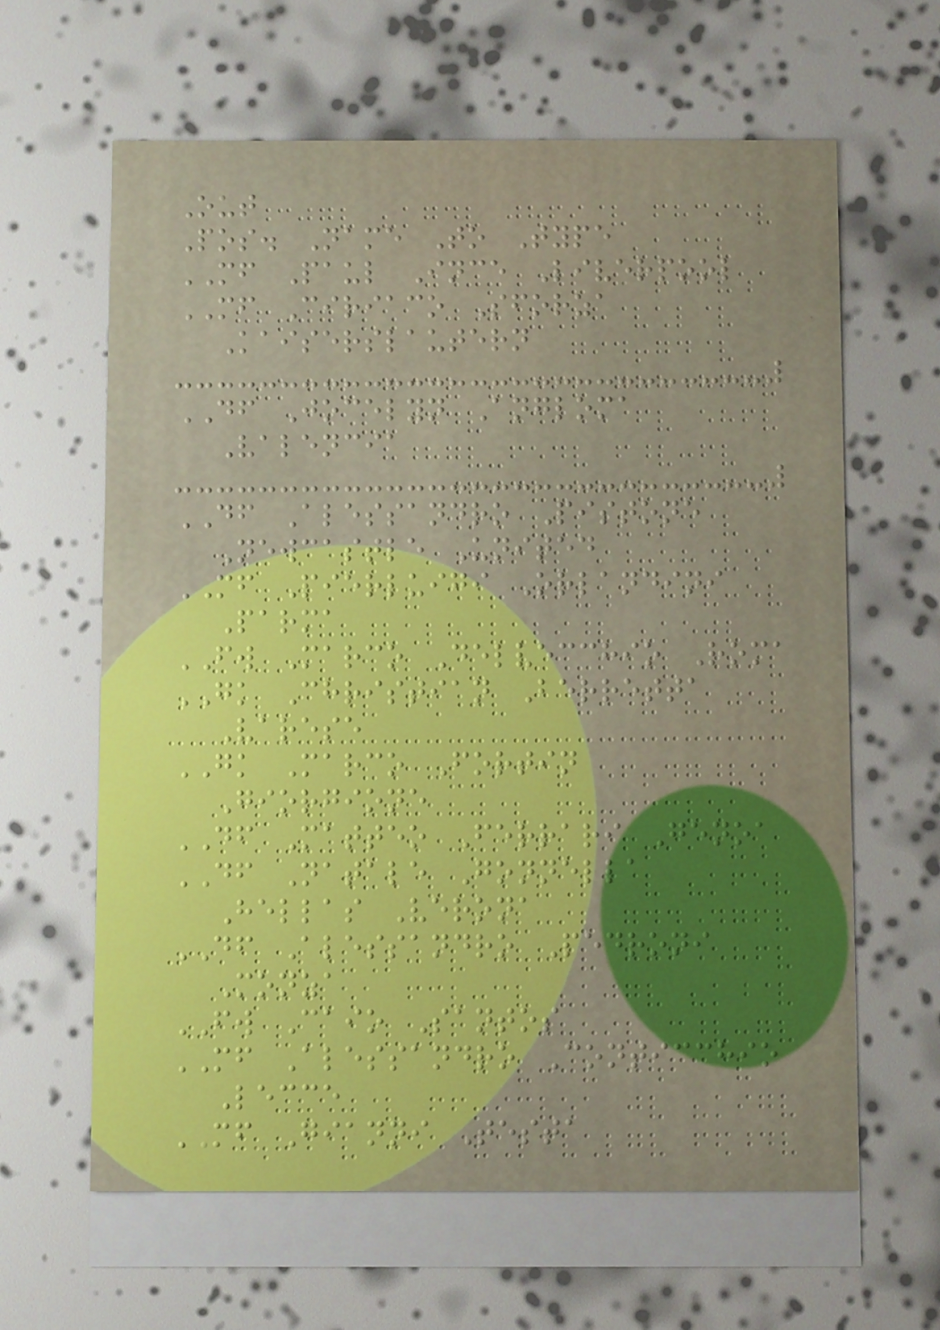Out
Pos. Name To Type
MF Paul Ince Liverpool
MF Ciriaco Sforza
Kaiserslautern
DF Jocelyn Angloma
Valencia
DF Alessandro Pistone
Newcastle United
MF Pierluigi Orlandini
Parma
FW Marco Delvecchio Roma
GK Christian Berretta
Varese
GK Marco Fortin
Giorgione
DF Matteo Ferrari Genoa
DF Natale Gonnella
Hellas Verona
DF Alessandro Pedroni
Monza
FW Caio Santos
MF Alessandro Conticchio
Lecce
MF Gianni Testa
